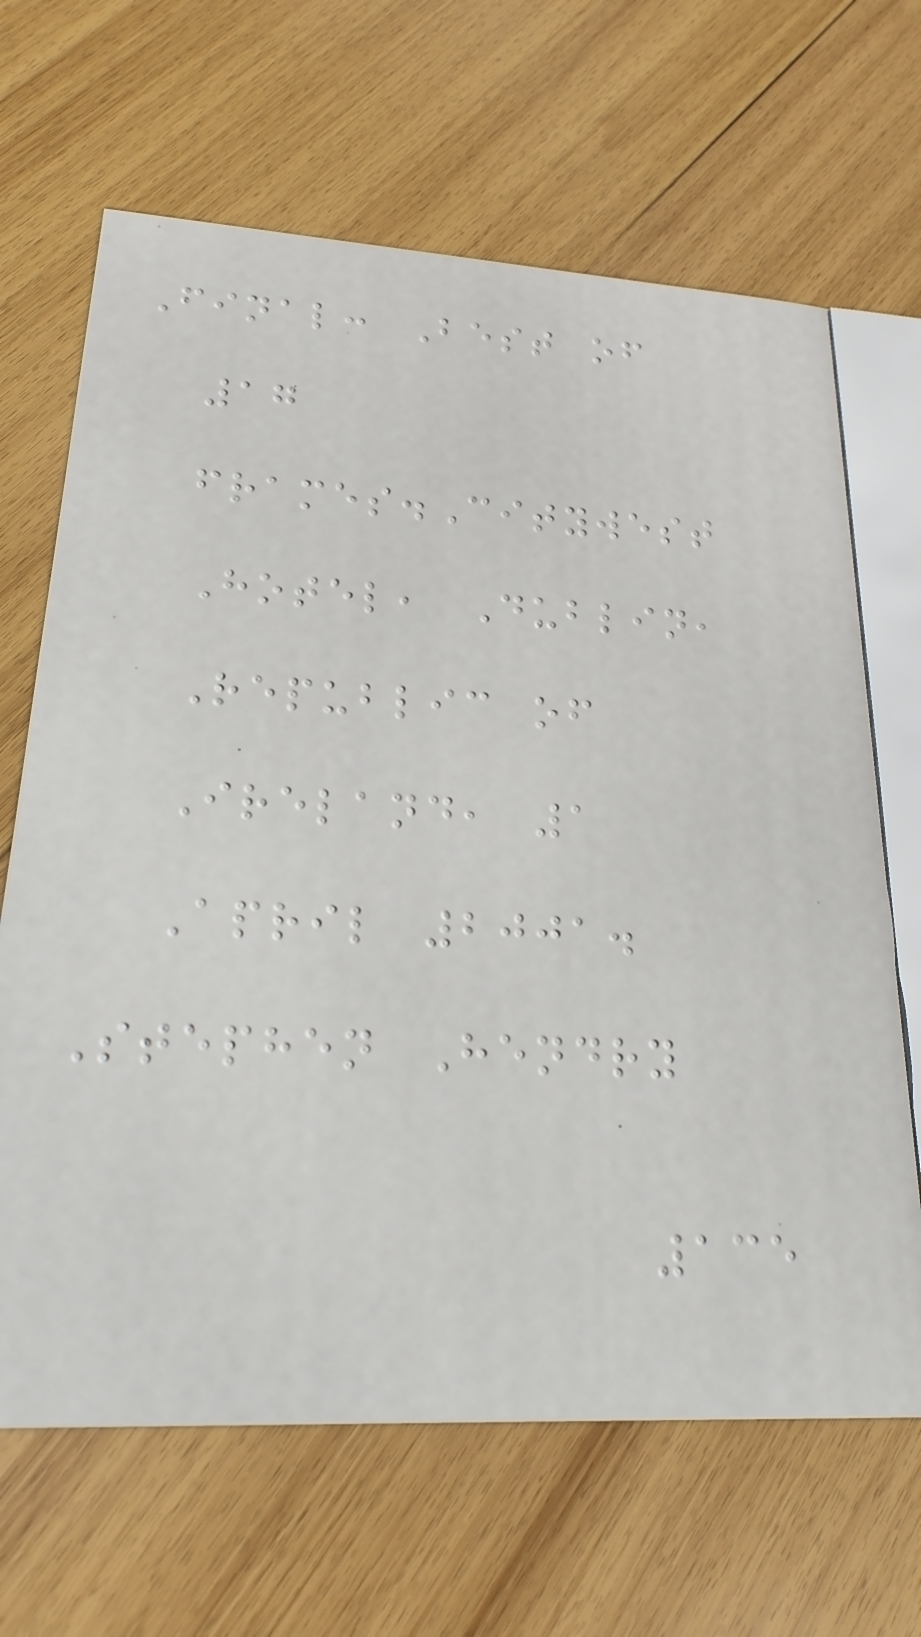Final: Best of
17
frames.Citywest
Hotel, Dublin,
Republic of
Ireland, 1
April 2001.
Stephen Hendry
135
